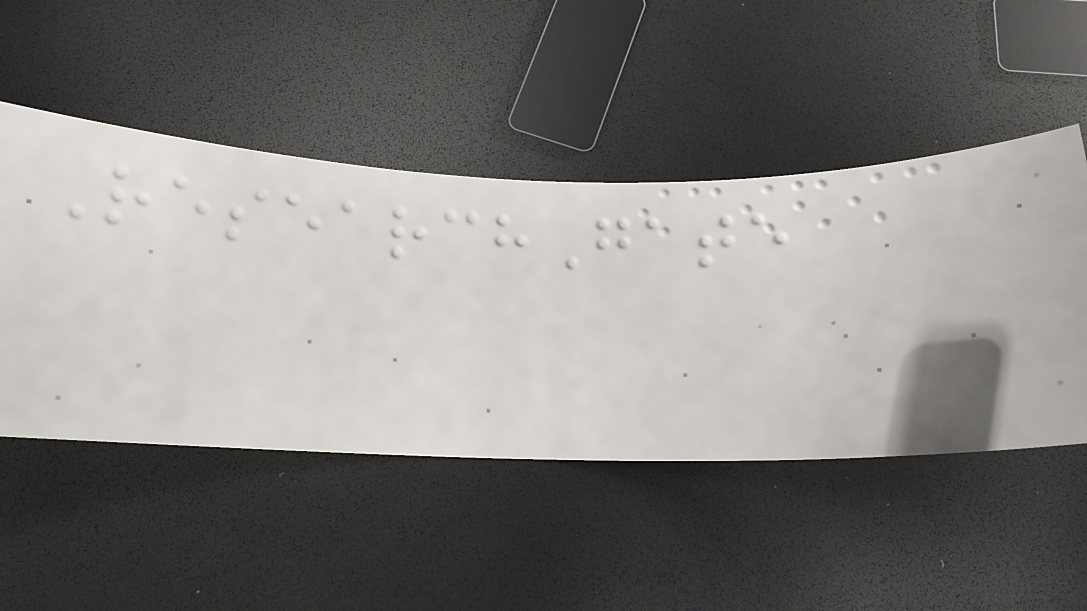ResearchGate
